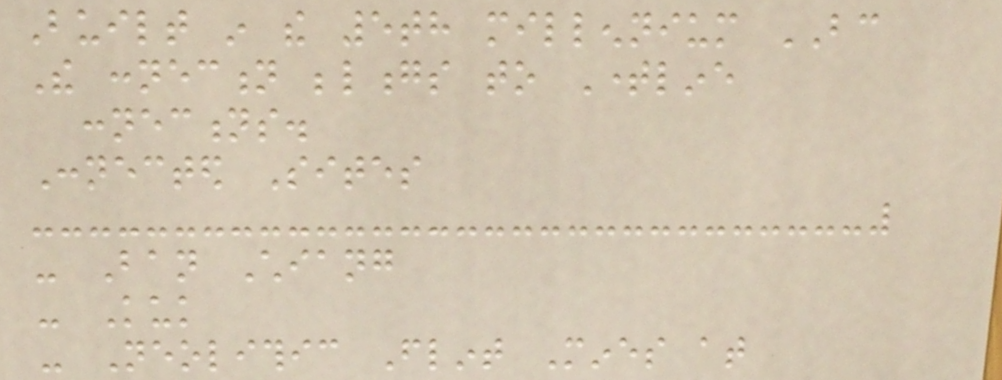Built in the 5th millennium BC
The connection belongs to Timeline
connections.
Connected Sites
- Ban Chiang
- Kuk
- Neolithic Flint Mines at
